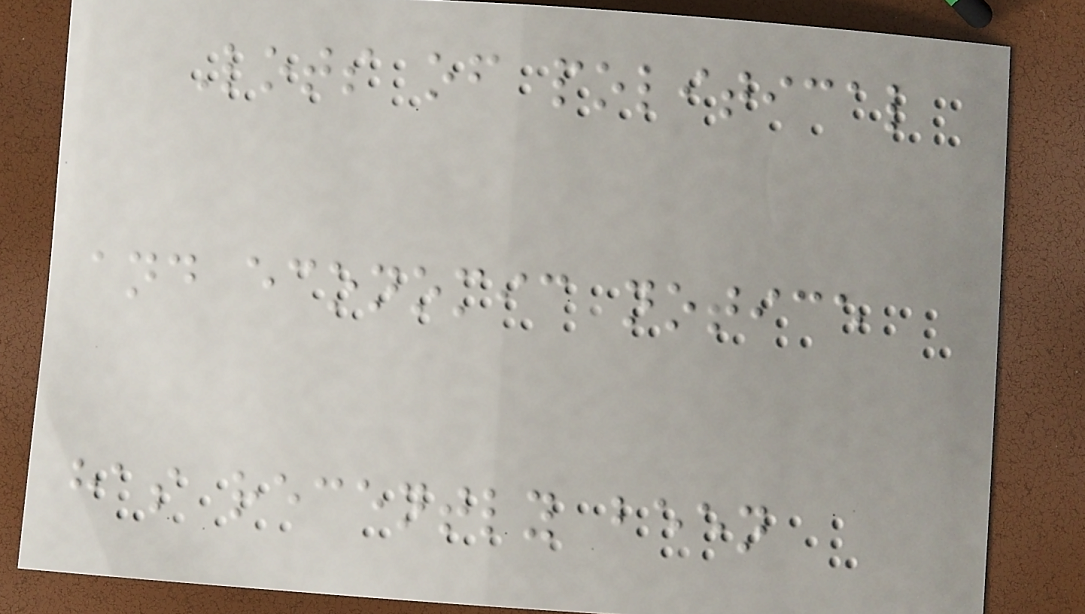Lots of political
and economic notice
has recently been
